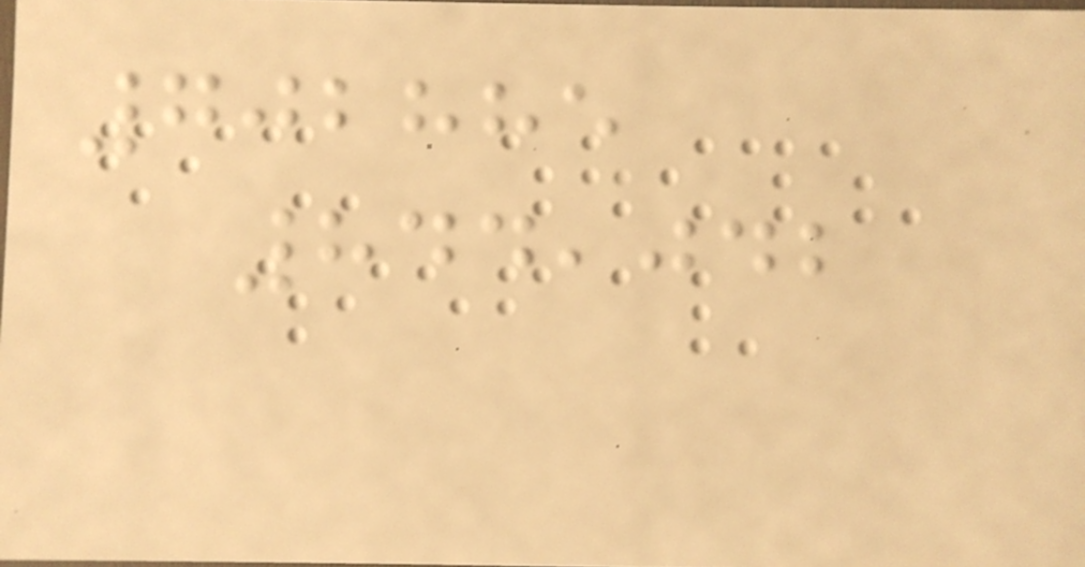702885
844,042
